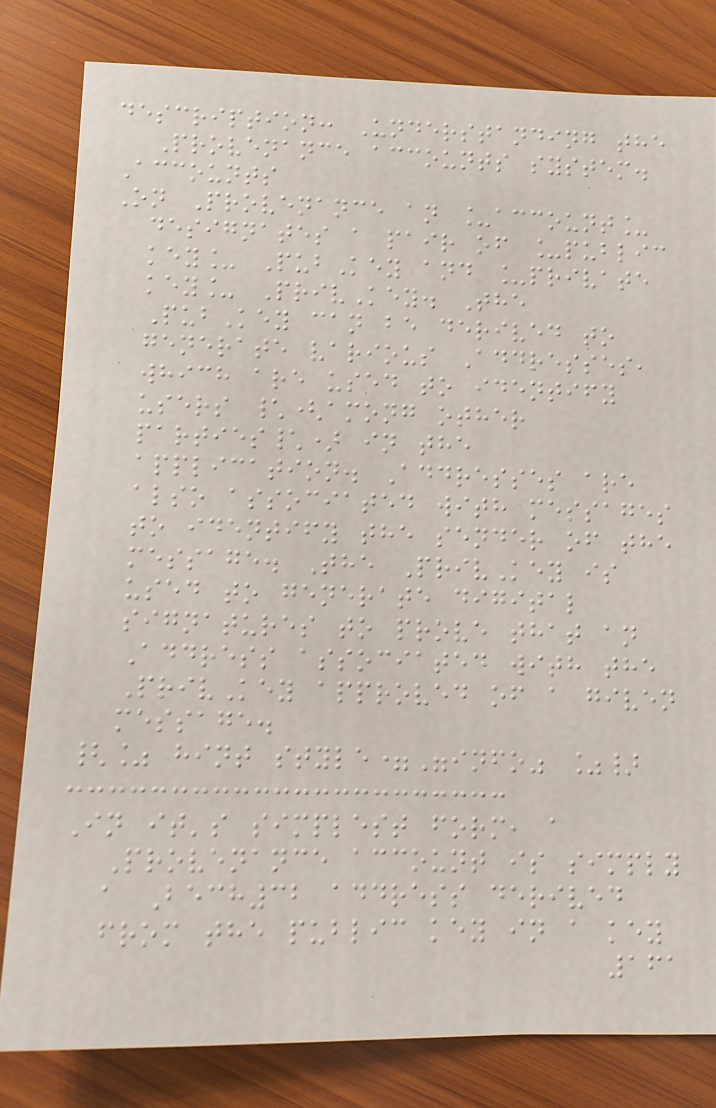description: Understanding the
Provenance accounts system.
Accounts
On Provenance an _account_
designates a pair of _public
key_ PubKey and _private
key_ PrivKey. The
PubKey can be derived to
generate various Addresses,
which are used to identify
users \(among other
parties\) in the
application. Addresses are
also associated with messages
to identify the sender of the
message. The PrivKey is
used to generate digital
signatures to prove that an
Address associated with the
PrivKey approved of a given
message.
{% hint style="info" %}
In it's simplest form, a
Provenance account is simply
a Bech32 address derived
from the public key in a key
161
